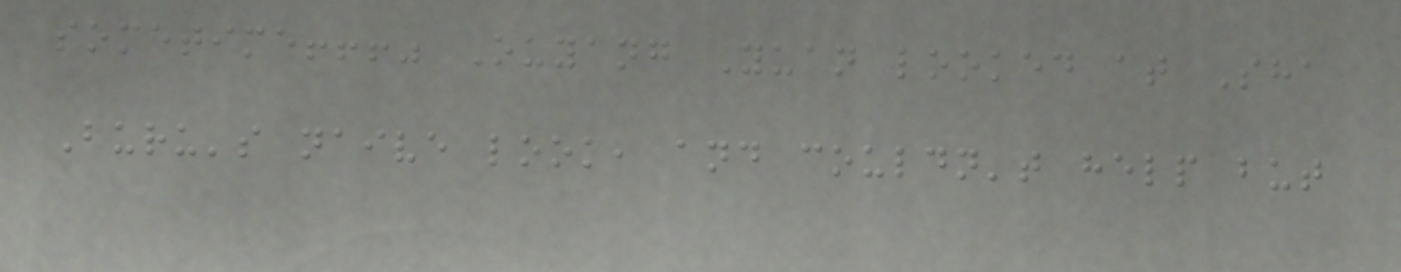sometime!!!" Ouyang Yuan looked at Sha
Buru's naive look, and couldn't help but
